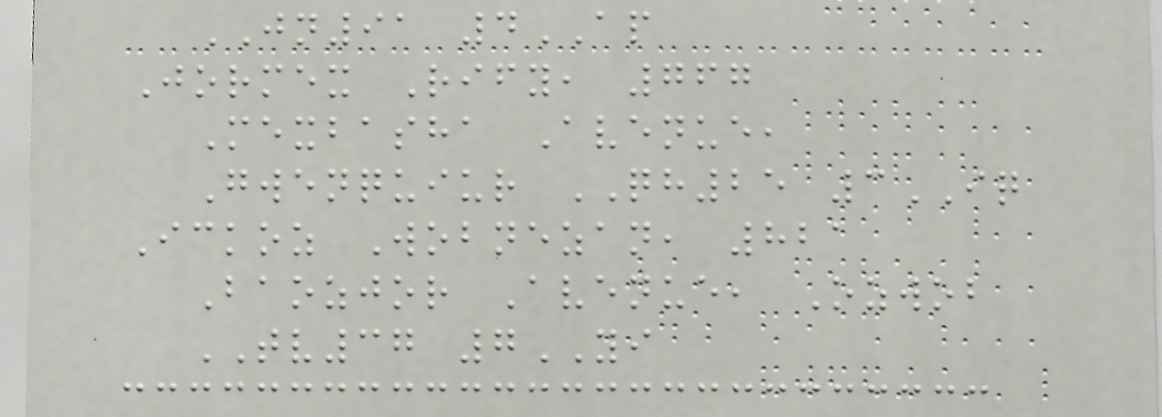JN91 4AP
Jormex Rify, 767
Mexbasha Avenue,
Gwenquiur QH25 3IQ
Ickoz Wobnezan, 821
Baozjor Avenue, Ozwob
TV37 7YI
